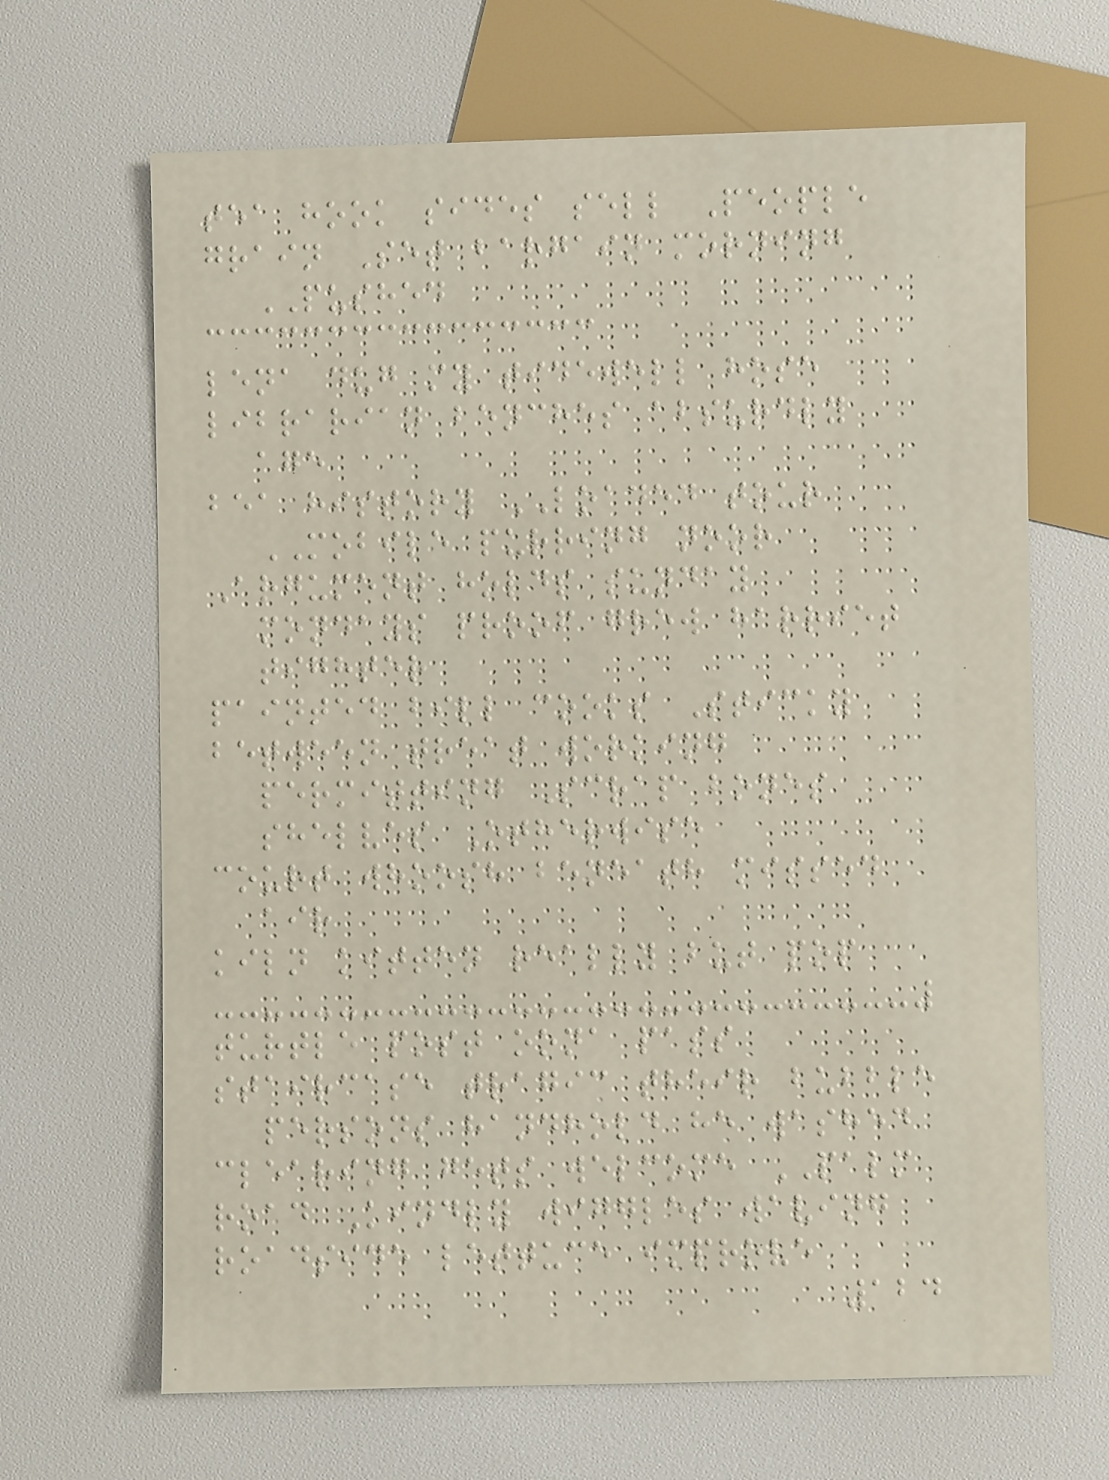tea hook sides sell People
grain Set bargain morning
PUSHED
lena dug my tidewell hose
librarian benches absurdly
age
bea history LOADED tour
MOBILE purring noor
Argument holds sunday
mondays proof grew harriet
tighter
painted bill cooks Sticky
between treat working
permitting Scrap bones
shelves Otherwise
court whoosh beneath missed
air
kiln kitten really but pop
turtle post oona pass
staircase tragic their bubble
persons handhold he washed
clearing gets welcome PALM
road Kindly wiggles waving
roadside lettuce improve
124
